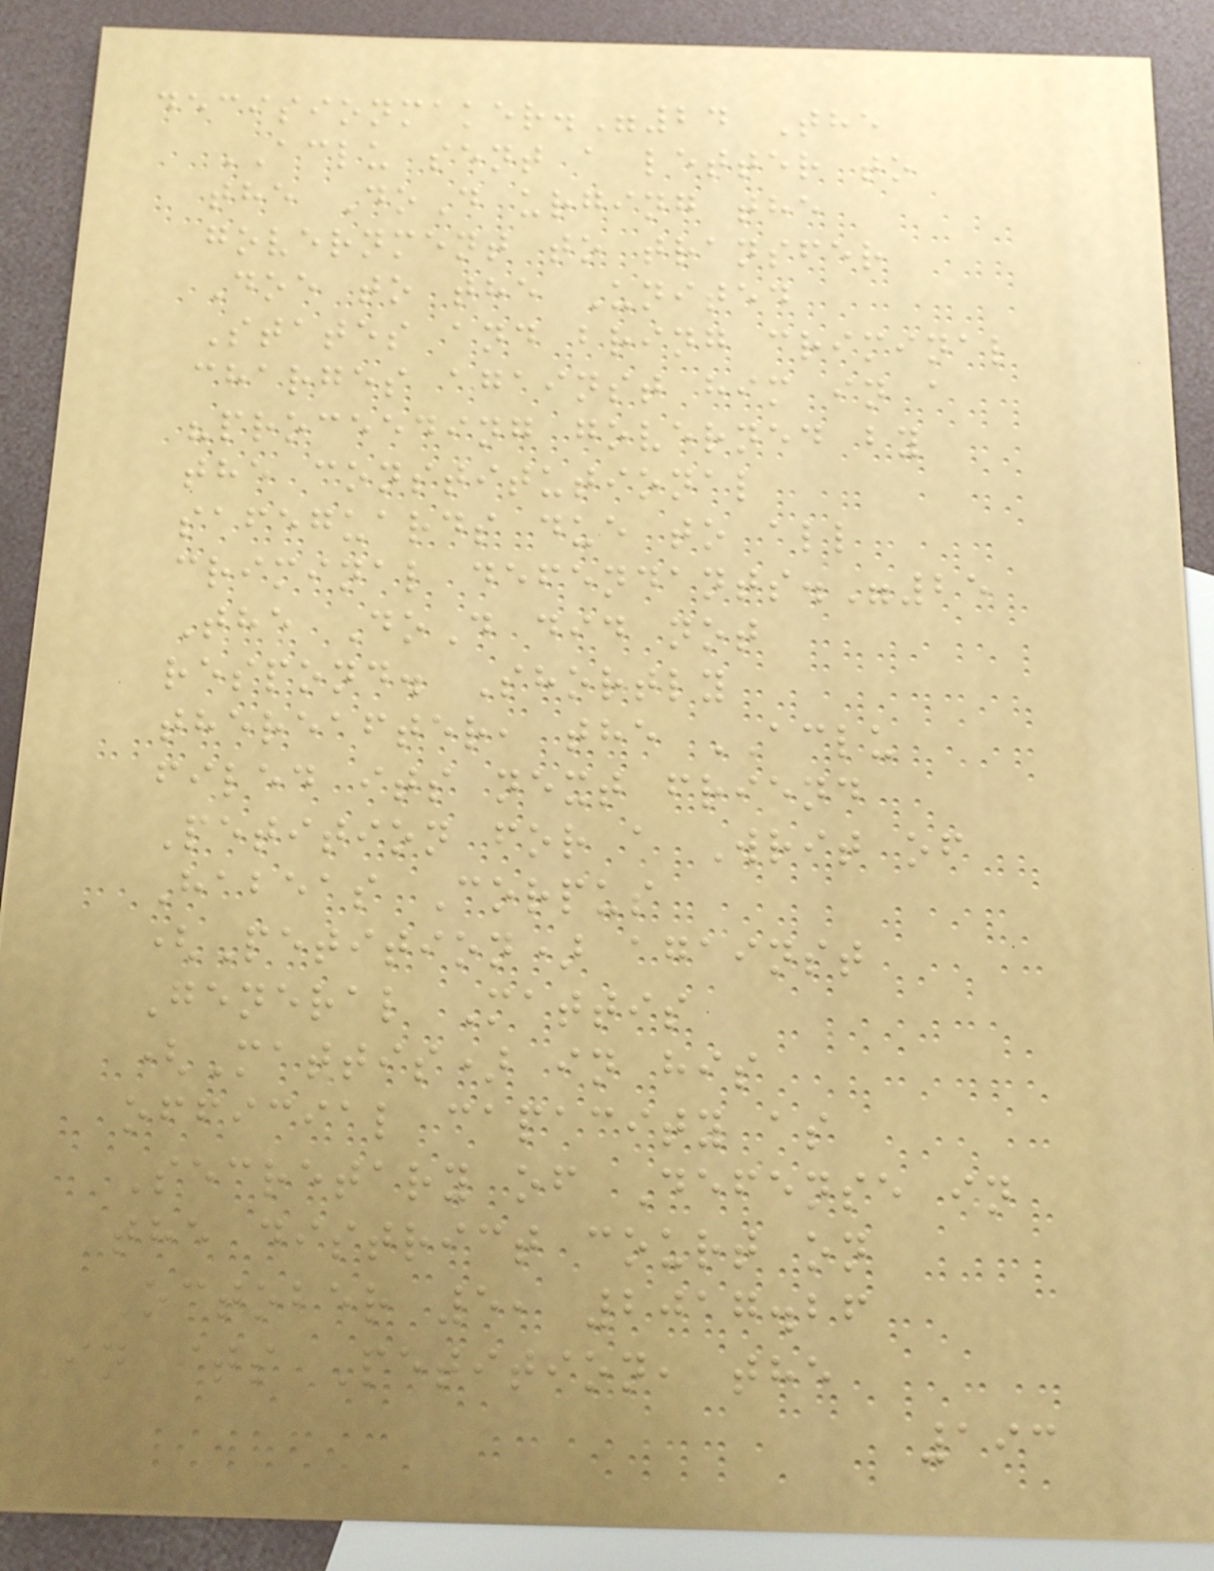decisionmaker."24 The
ACLU sent a letter to
the DoD urging the
government to transfer
Doe to the United
States and bring criminal
charges against him in a
"proceeding governed by
the constitutional
safeguards due to all
criminal defendants."25
The DoD did not
respond. Shortly
thereafter, the ACLU
filed its next friend
Petition for a Writ of
Habeas Corpus
(Petition) against
General Mattis
(Mattis) in his
official capacity as
Secretary of Defense in
the district court on
October 5, 2017.26
In its Petition, the
193
